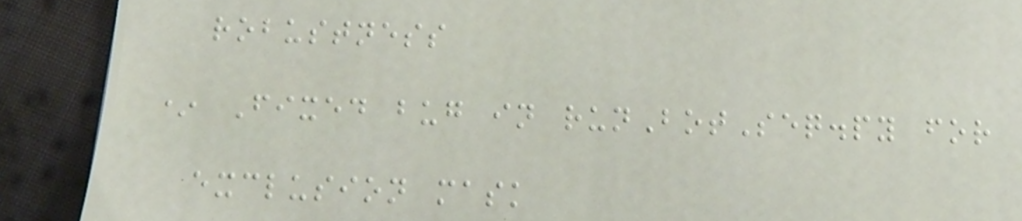robustness
* Fixed bug in runBotSeq.py for
exclusion mask
